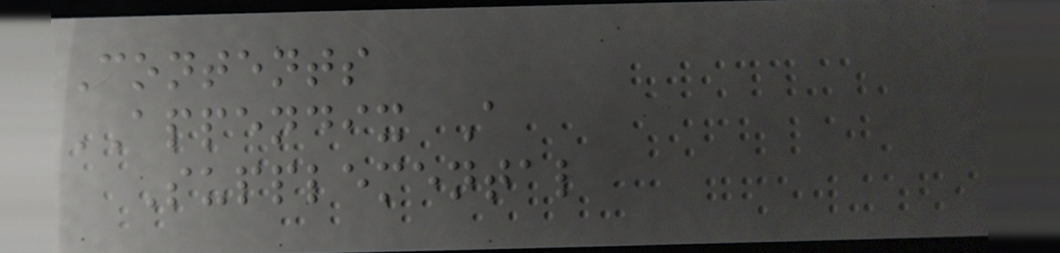Contents
APPENDIX A
Supplemental
